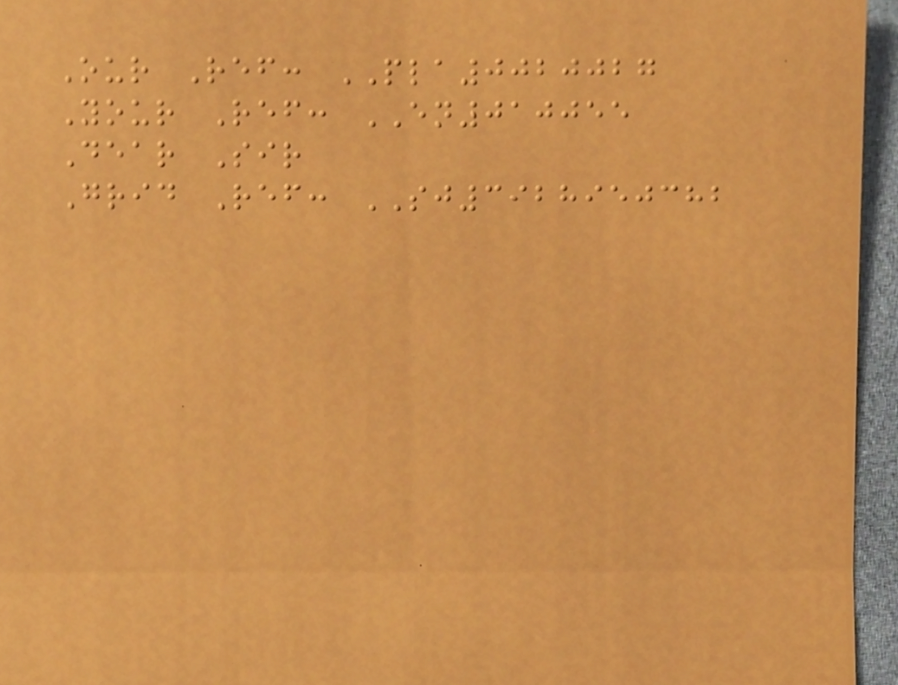Our Ref: PLA0020027
Your Ref: EN010055
Dear Sir
Grid Ref: SJ3928950382
